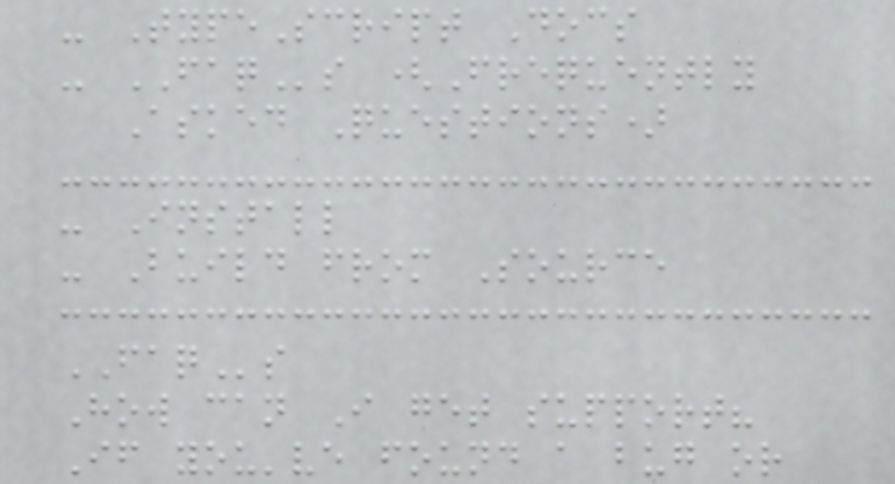- TypeScript Docs
- FAQs (Frequently
Asked Questions)
- Install
- Build from Source
FAQs
How can I get support?
If you've found a bug or
